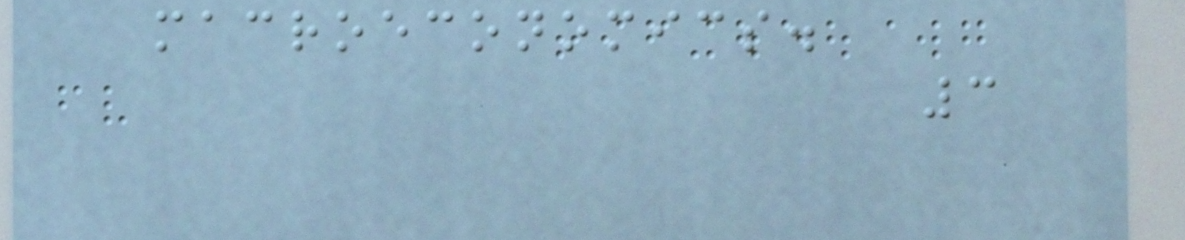macroeconomics.
3
